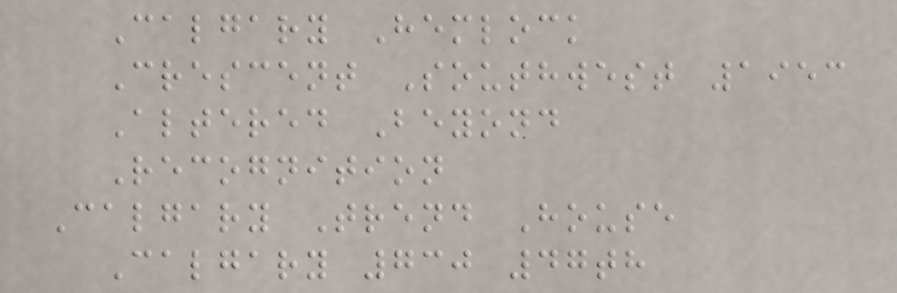Calgary Hemlock
Crescent Southwest 1953
Altered Beyond
Recognition
Calgary Trend House
Calgary 730 47th
